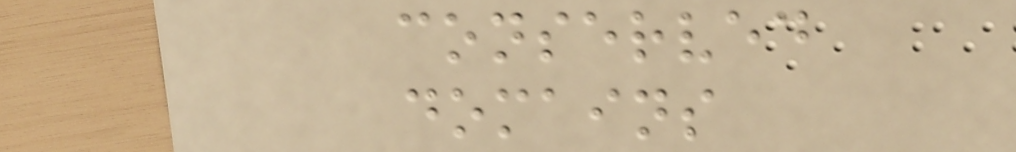conserved
domains
